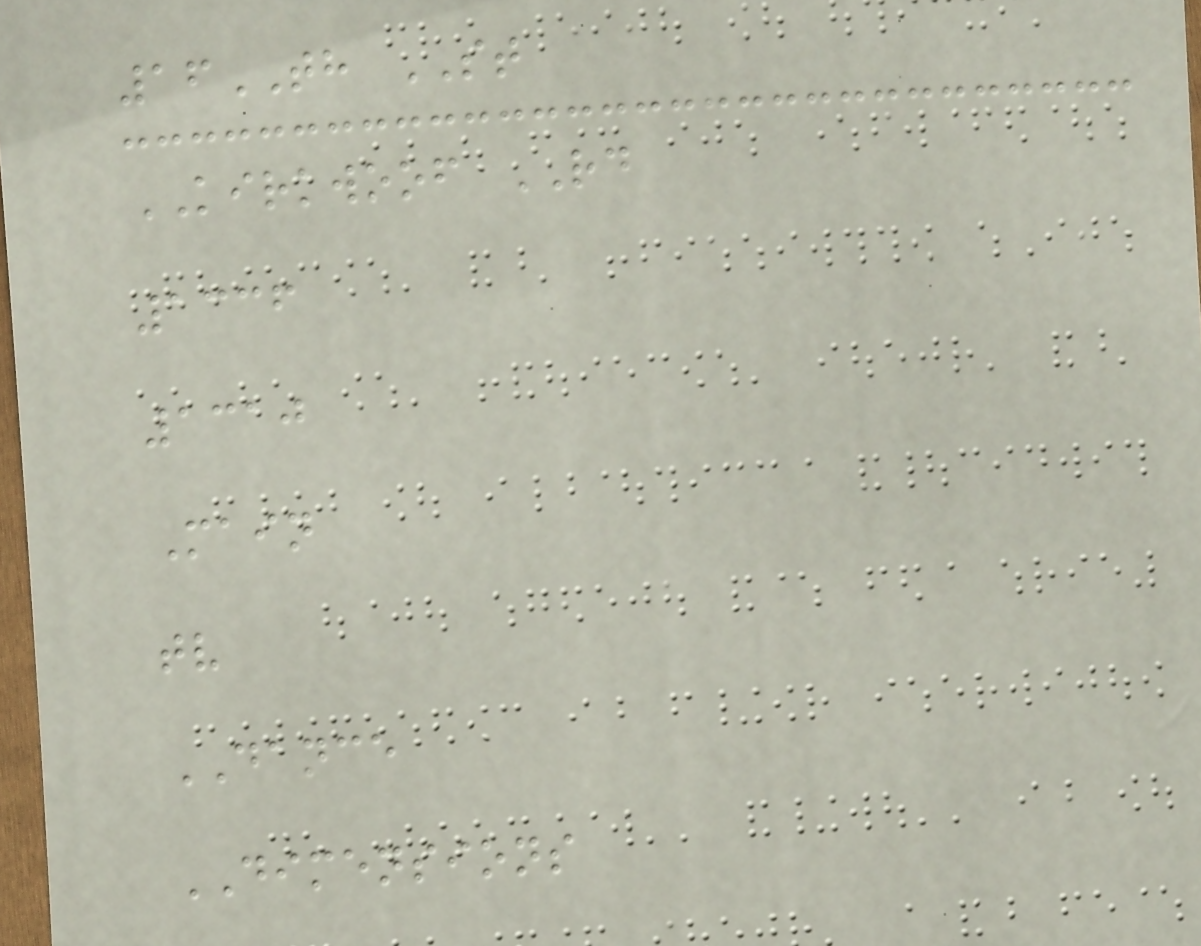16TH ST
KIRKWOOF RD
1336
1310
Main
tv
DANCE
DIMENSIONS
